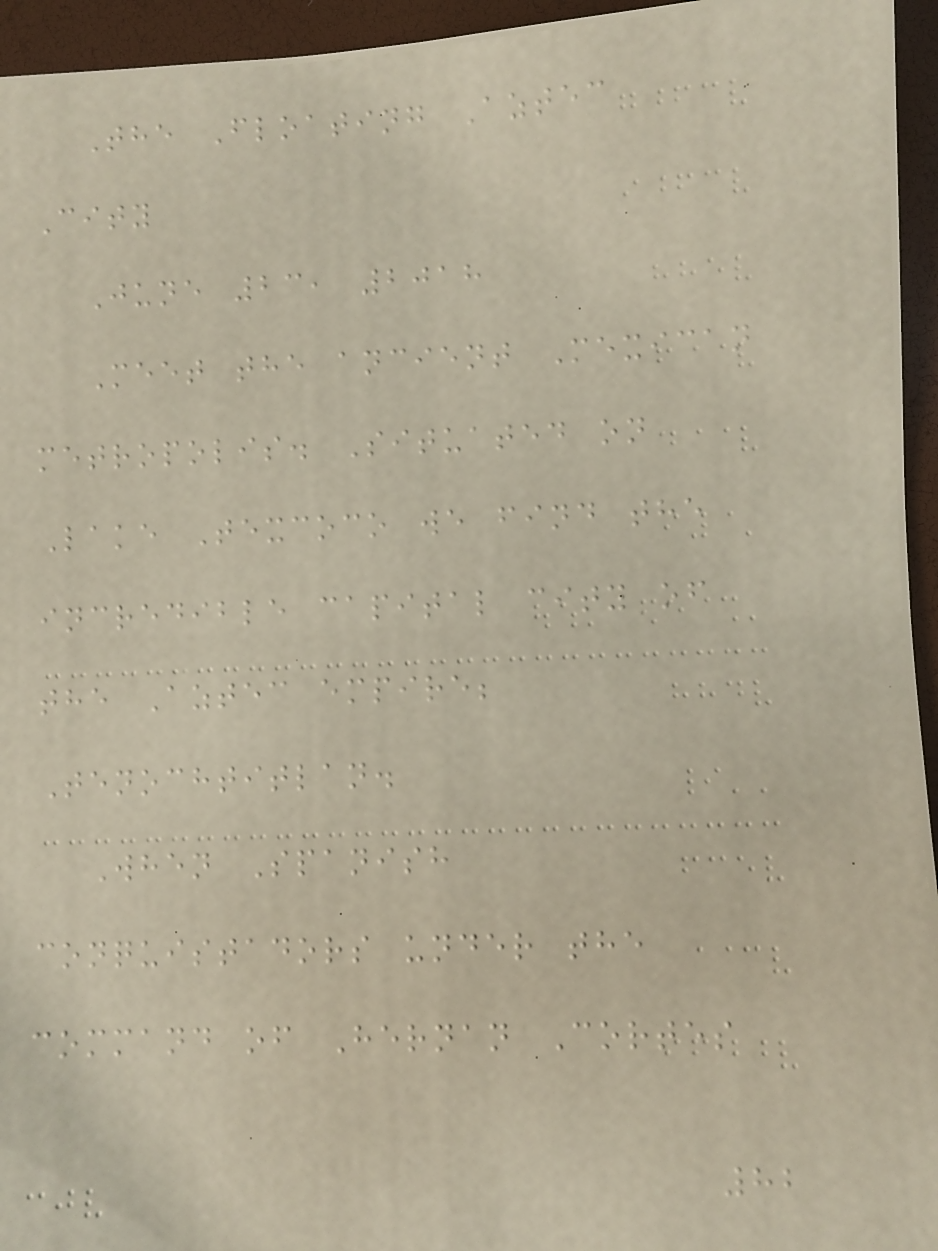The Floating Aztec
City
June 23, 2018
Meet the ancient Mexican
metropolis. Situated on
Lake Texcoco we find the
incredible capital city of
the Aztec empire;
Tenochtitlan.
When Spanish
conquistadors under the
command of Hernan Cortes
82
